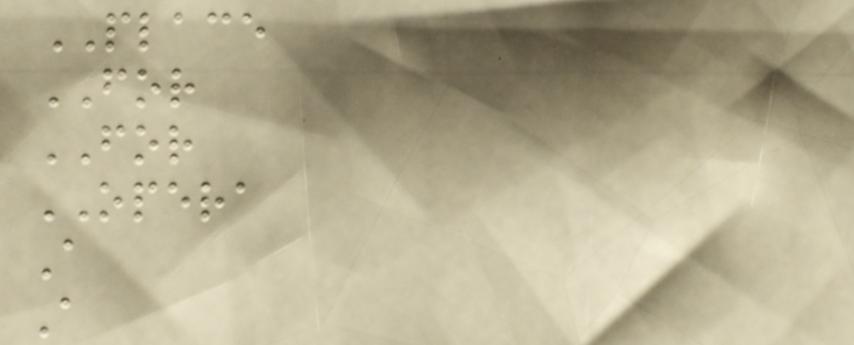PLACE
FOR
FOR
OPERA
A
A
